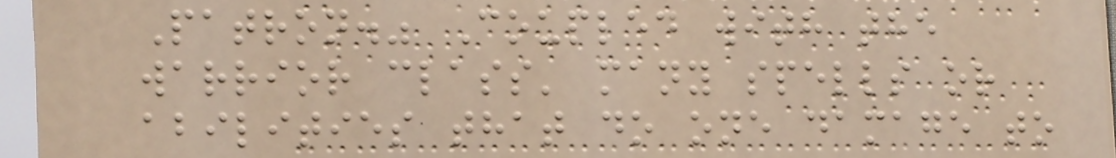Patron." Coupled with the
warrior class' many spells or
abilities that do one damage to
